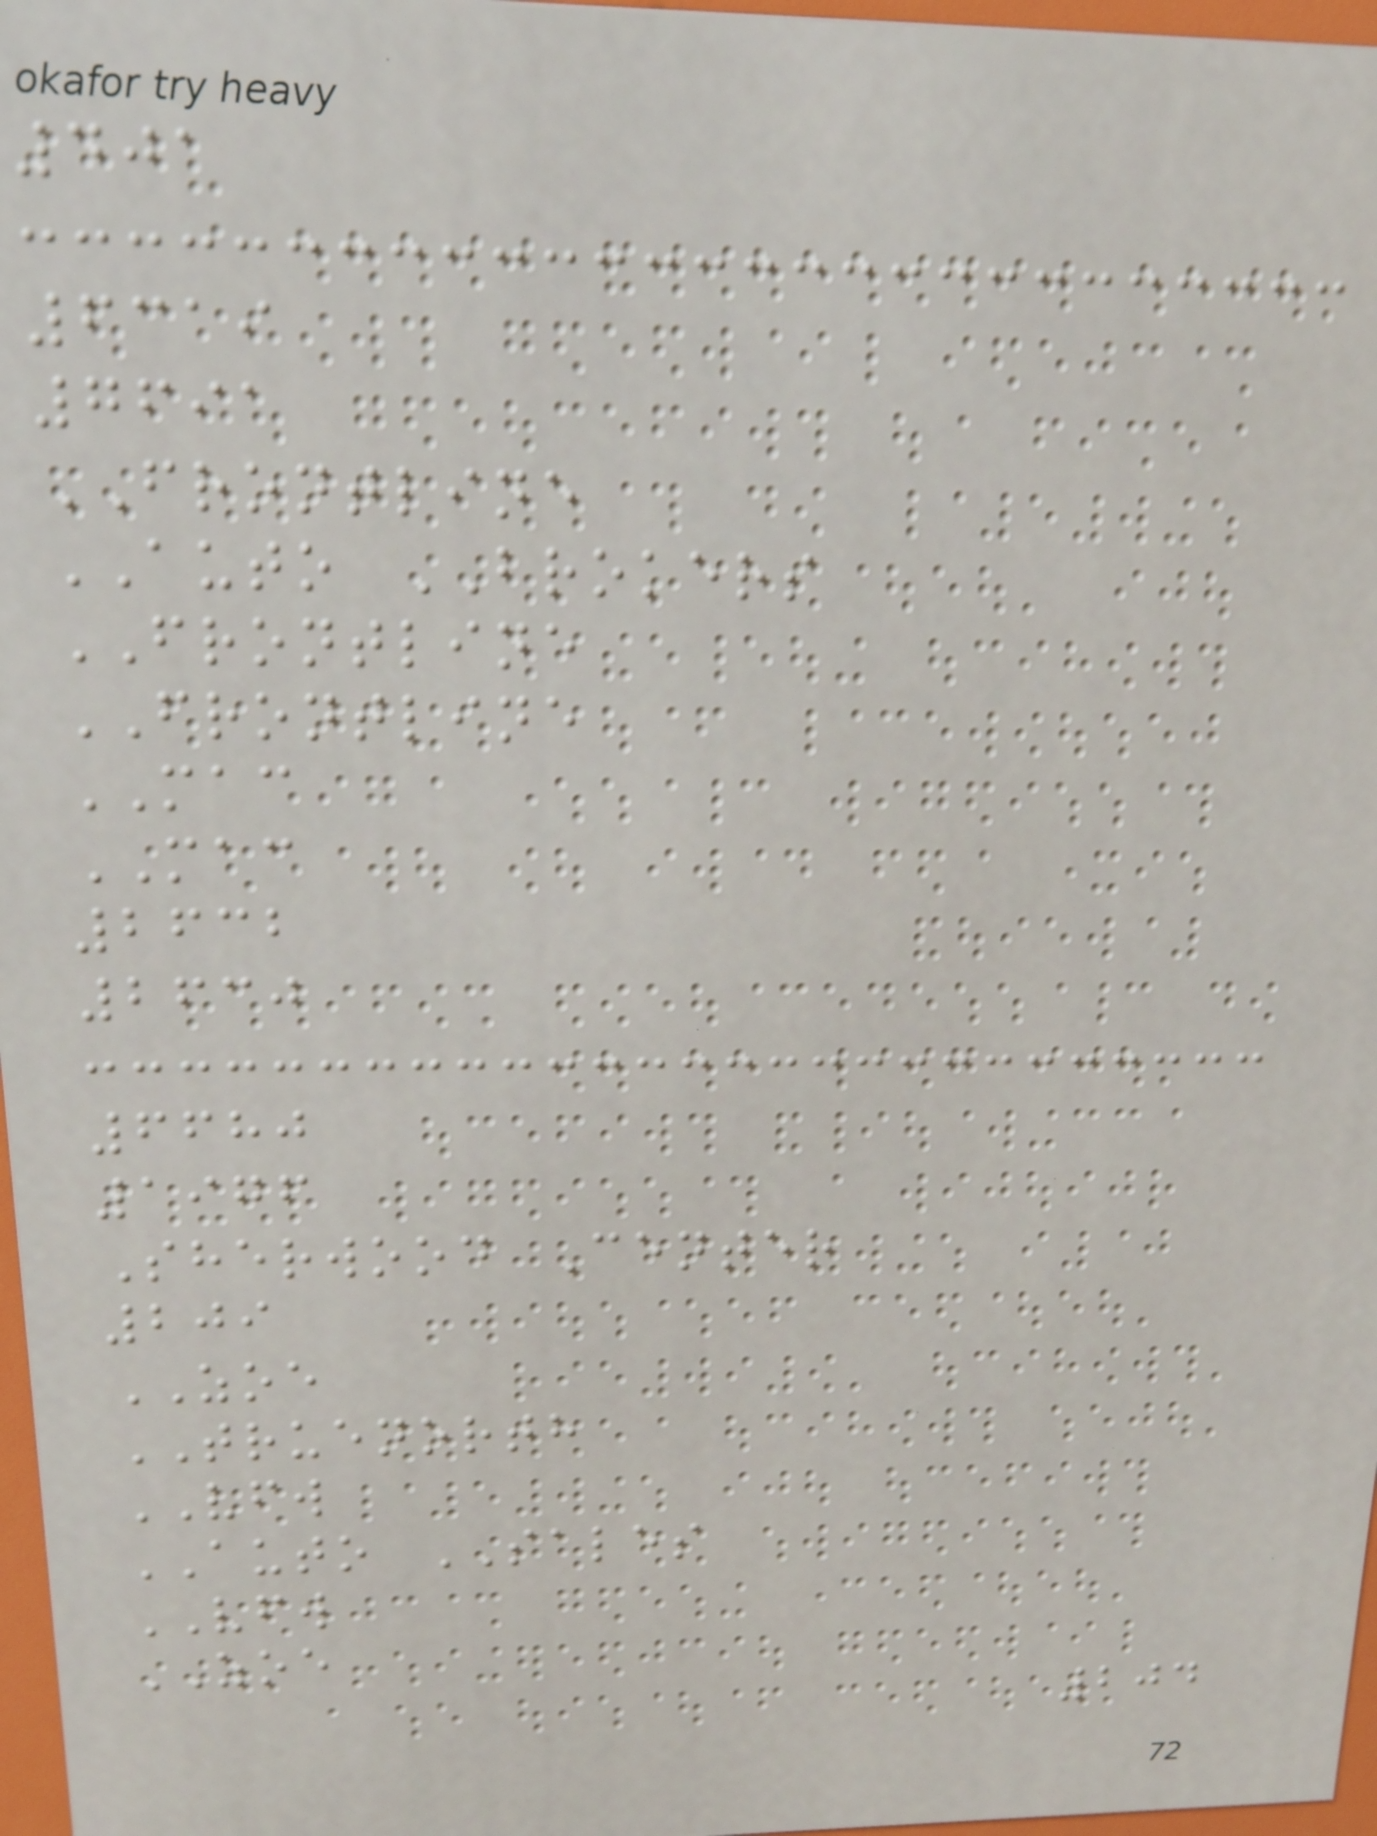401
6319
7691
FRONTLINE
AUTO BROKERS
FRONTLINE
FRONTLINE
MAC
MAC
2632
2630
6680
1976
Sherwood Center
209
ZOE
TRUENORTH
VFW
AUTO SALES
VFW
ZOE
204
